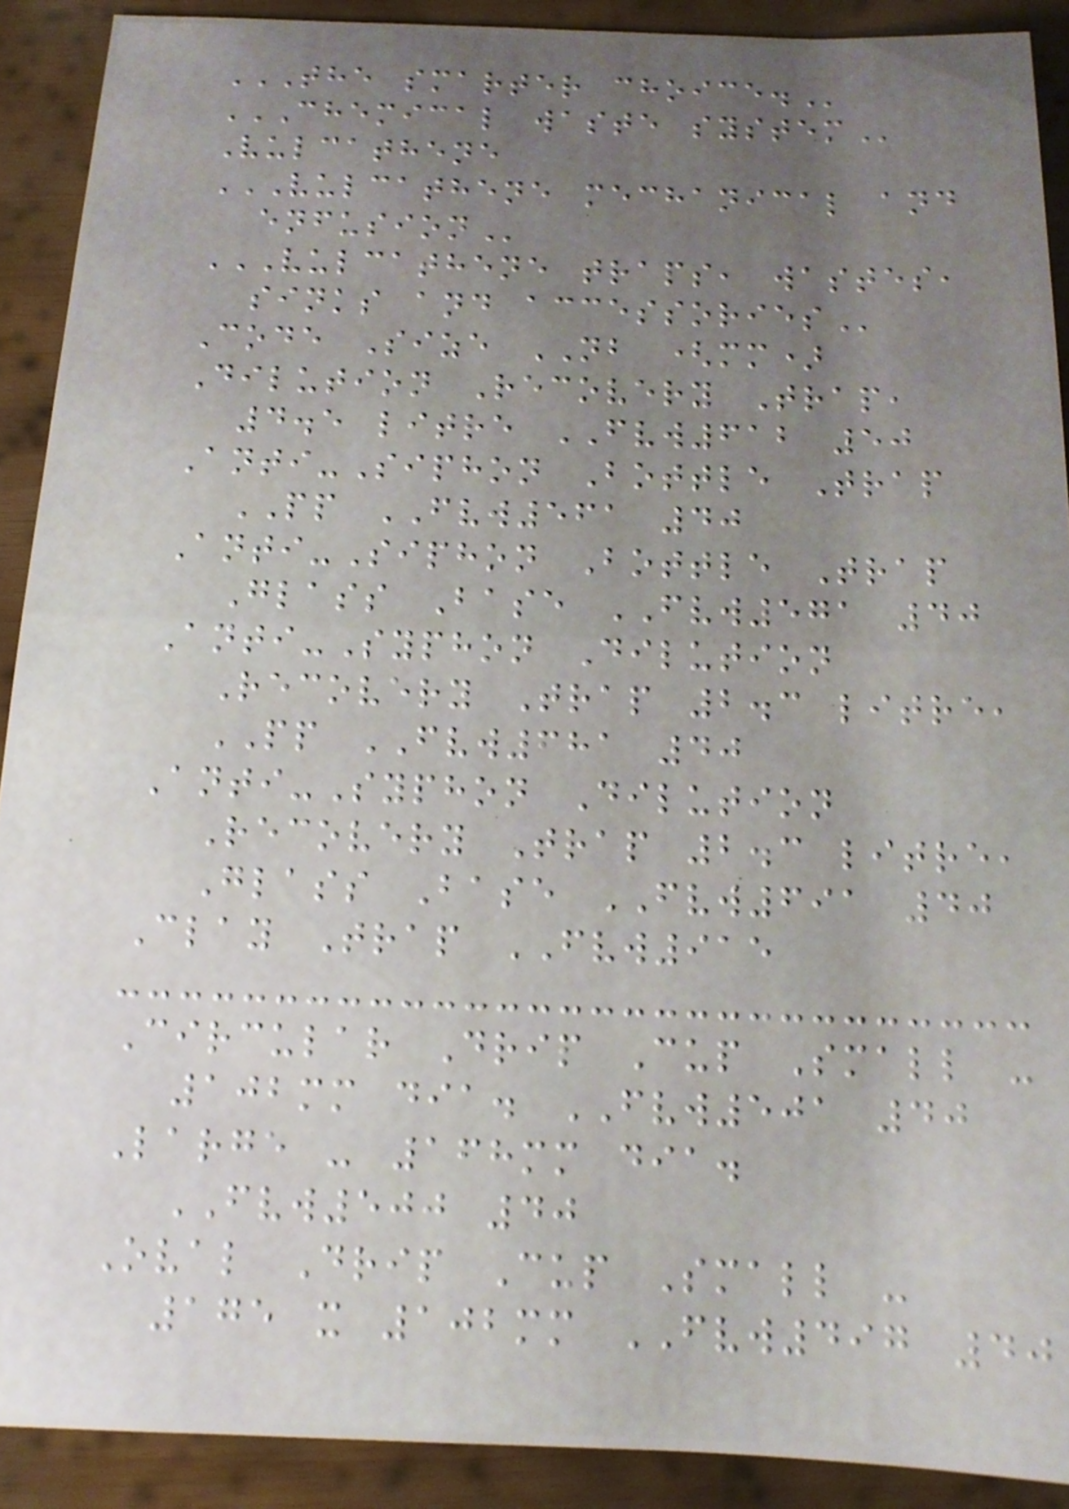THE SMARTER CHOICE.
CHEMICAL WASTE SYSTEM
Vulcathene
VULCATHENE MECHANICAL AND
ENFUSION
VULCATHENE TRAPS, WASTES,
SINKS AND ACCESSORIES
Code Size NB (mm)
Dilution Recovery Trap,
4.5 litre FVW612 50
Anti-Siphon Bottle Trap
PP FVW561 40
Anti-Siphon Bottle Trap
Glass Base FVW571 40
Anti-Syphon Dilution
Recovery Trap 2.3 litre,
PP FVW681 40
Anti-Syphon Dilution
Recovery Trap 2.3 litre,
Glass Base FVW691 40
Clay Trap FVW915
Circular Drip Cup Small -
102mm dia. FVW501 40
Large - 168mm dia.
FVW500 40
Oval Drip Cup Small -
175 x 102mm FVW497 40
